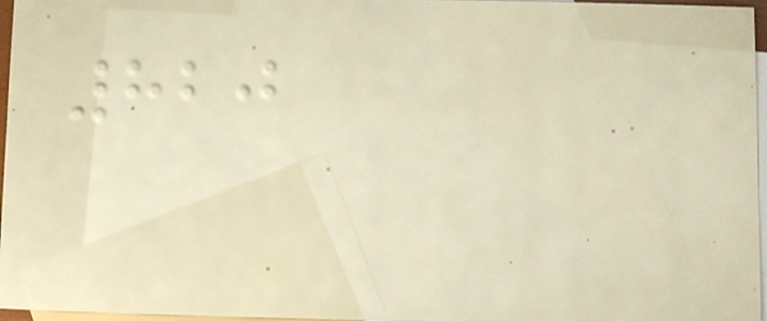820
